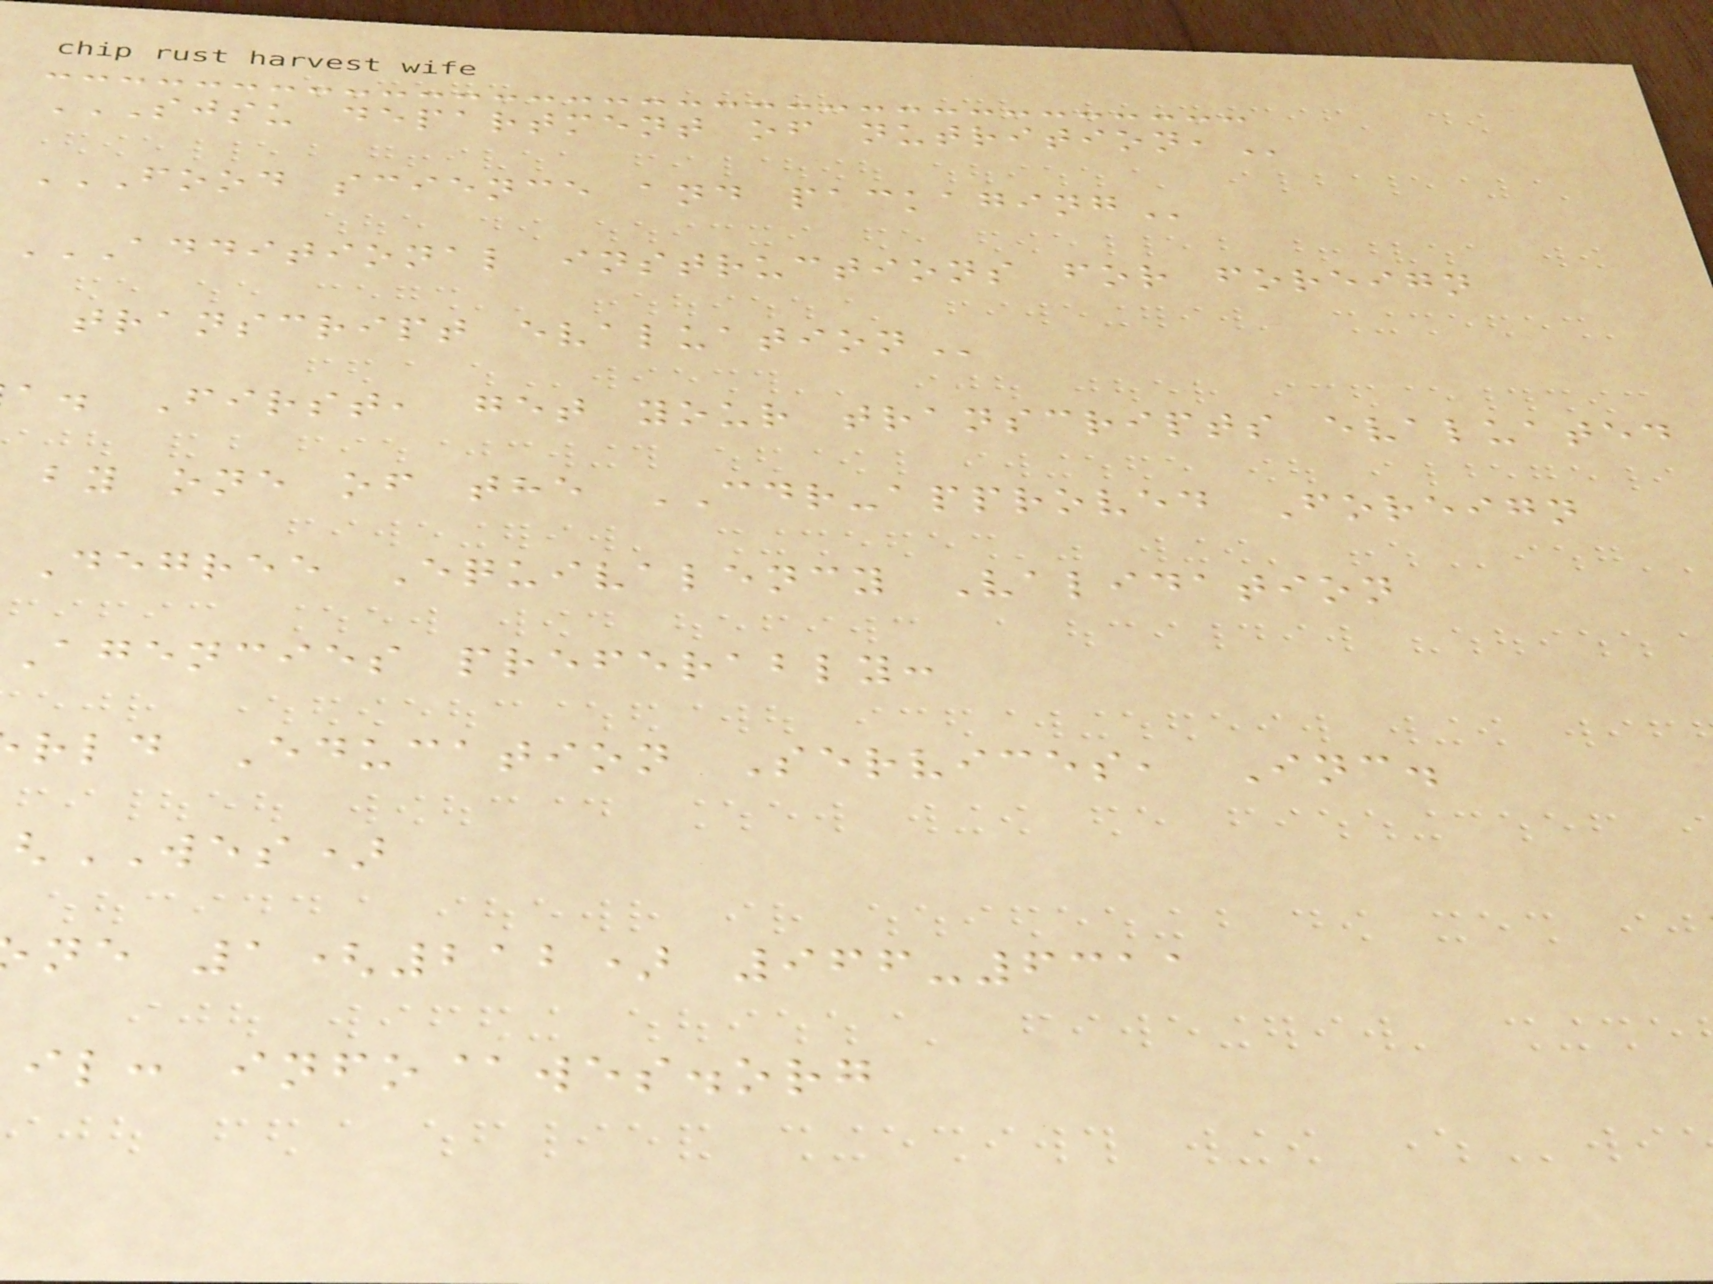SJSU DEPARTMENT OF NUTRITION,
FOOD SCIENCE AND PACKAGING
ADDITIONAL INSTRUCTIONS FOR FOREIGN
transcript
a. First, get your transcripts evaluated
by one of the CDR-approved Foreign
Degree Equivalency Validation
Agencies preferably:
rld Education Services, Inc.
WES)
ne 1(212) 966-6311
il: info@wes.org
